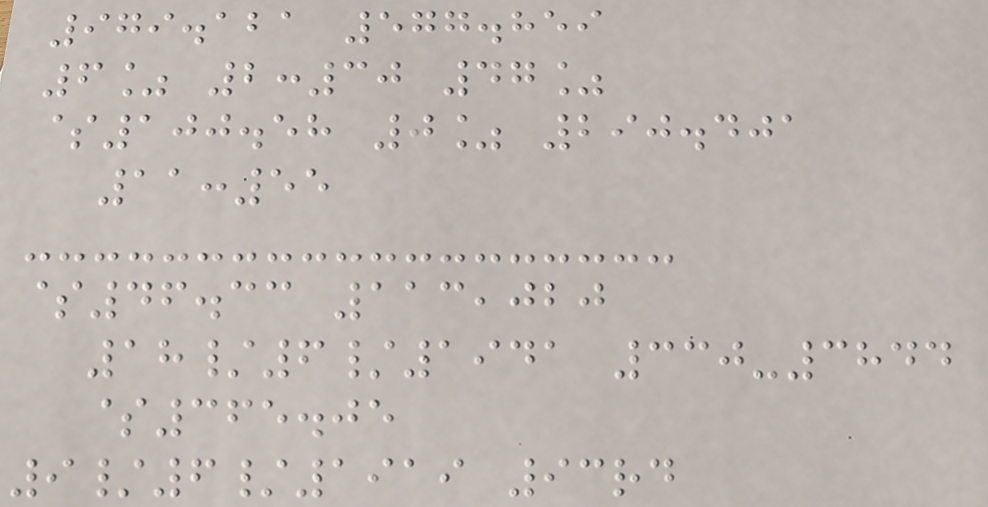979.121 577.859
6% 2:30 47%
$100.58 0% 290.401
11:55
$46.33 113,020
18/6/1941 330-3844
$365.05
9/6/1919 93rd
